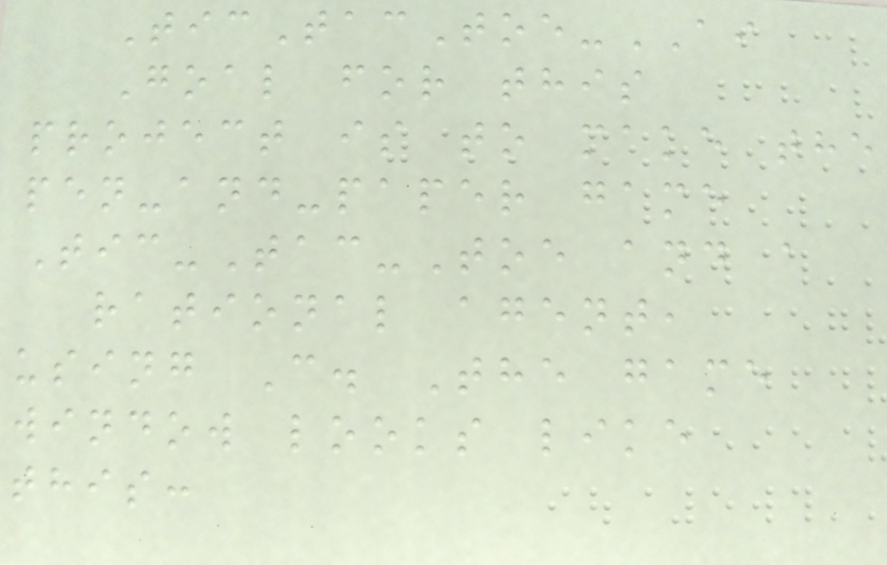TicTacToe-AI
Goal for this
project is to make the
pen-and-paper game
Tic-Tac-Toe and a
rational agent,
using C. The game
window looks like
this:
